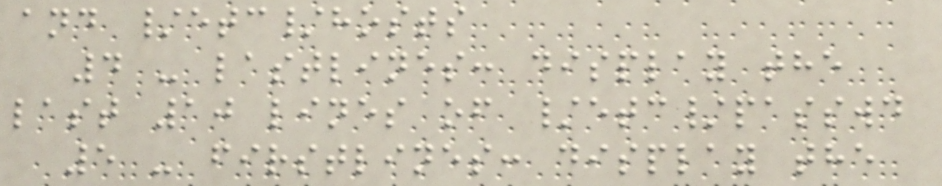and /etc/hosts
4 - lastlines: display the
last 10 lines of /etc/passwd
5 - firstlines: display the
